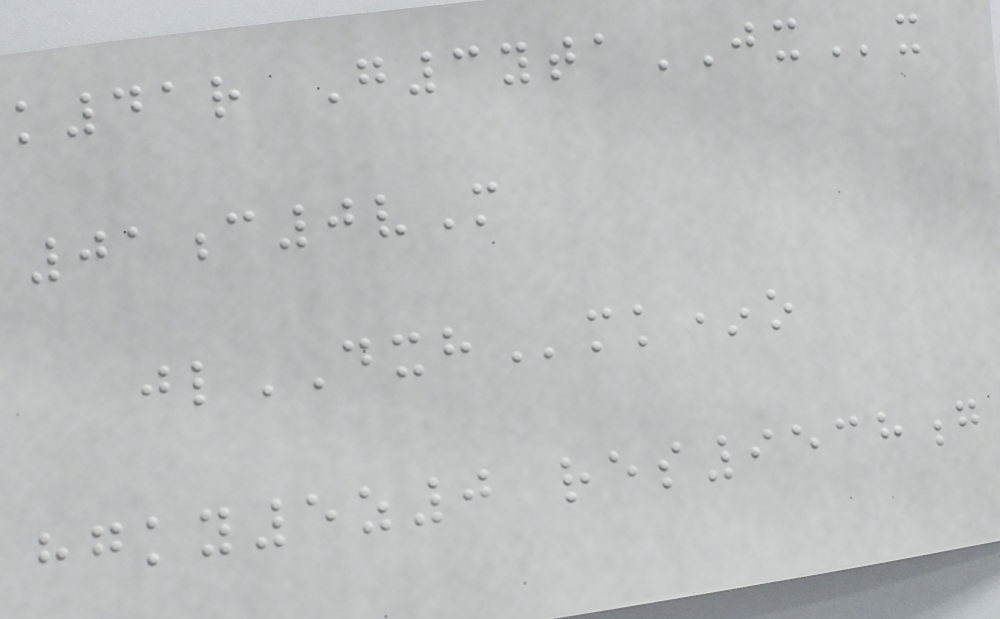k41r G3ytaJXx
01c0vM
jlDXHmk*o
hgky5z0 res9538g
